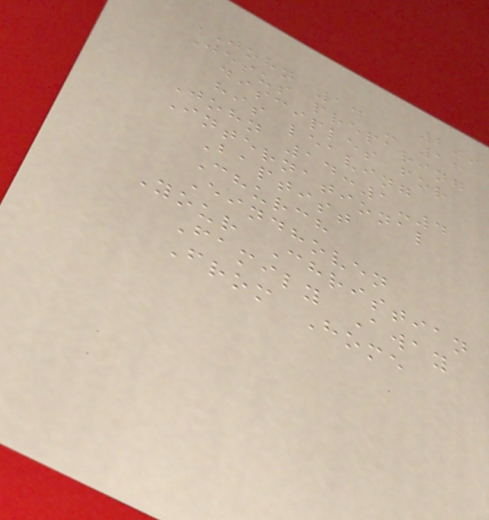209
JOHN 14 - 16
Jesus preparing
disciples for
his leaving
John 14:1-4
International
Baptist
Church
Eindhoven
Your Christian
Family Away
From Home
